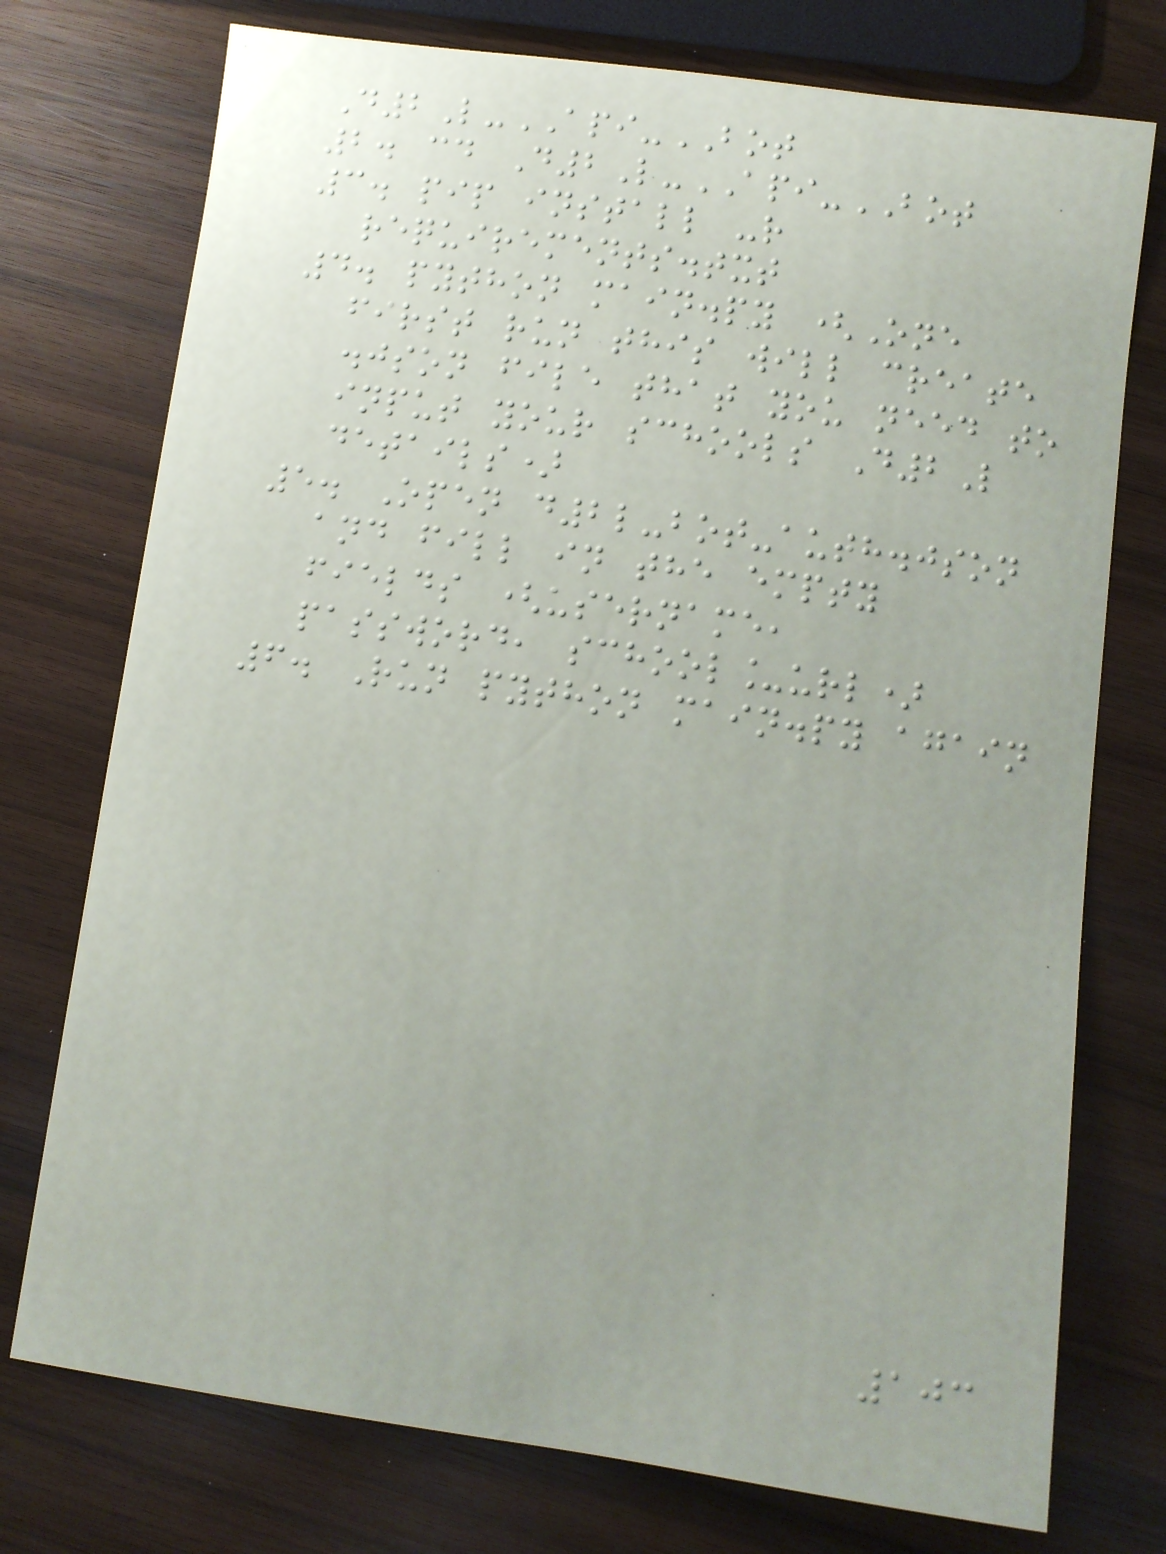D2L-API-BOT
2. cd D2L-API-BOT
3. pip install -r
requirements.txt
4. python main.py (One
first run this will create
.json file that you need to
input your schools D2L
details)
5. Open d2l-bot-auth.json
and fill in the empty
fields (username,
password, school_url)
6. Run python main.py again
103
